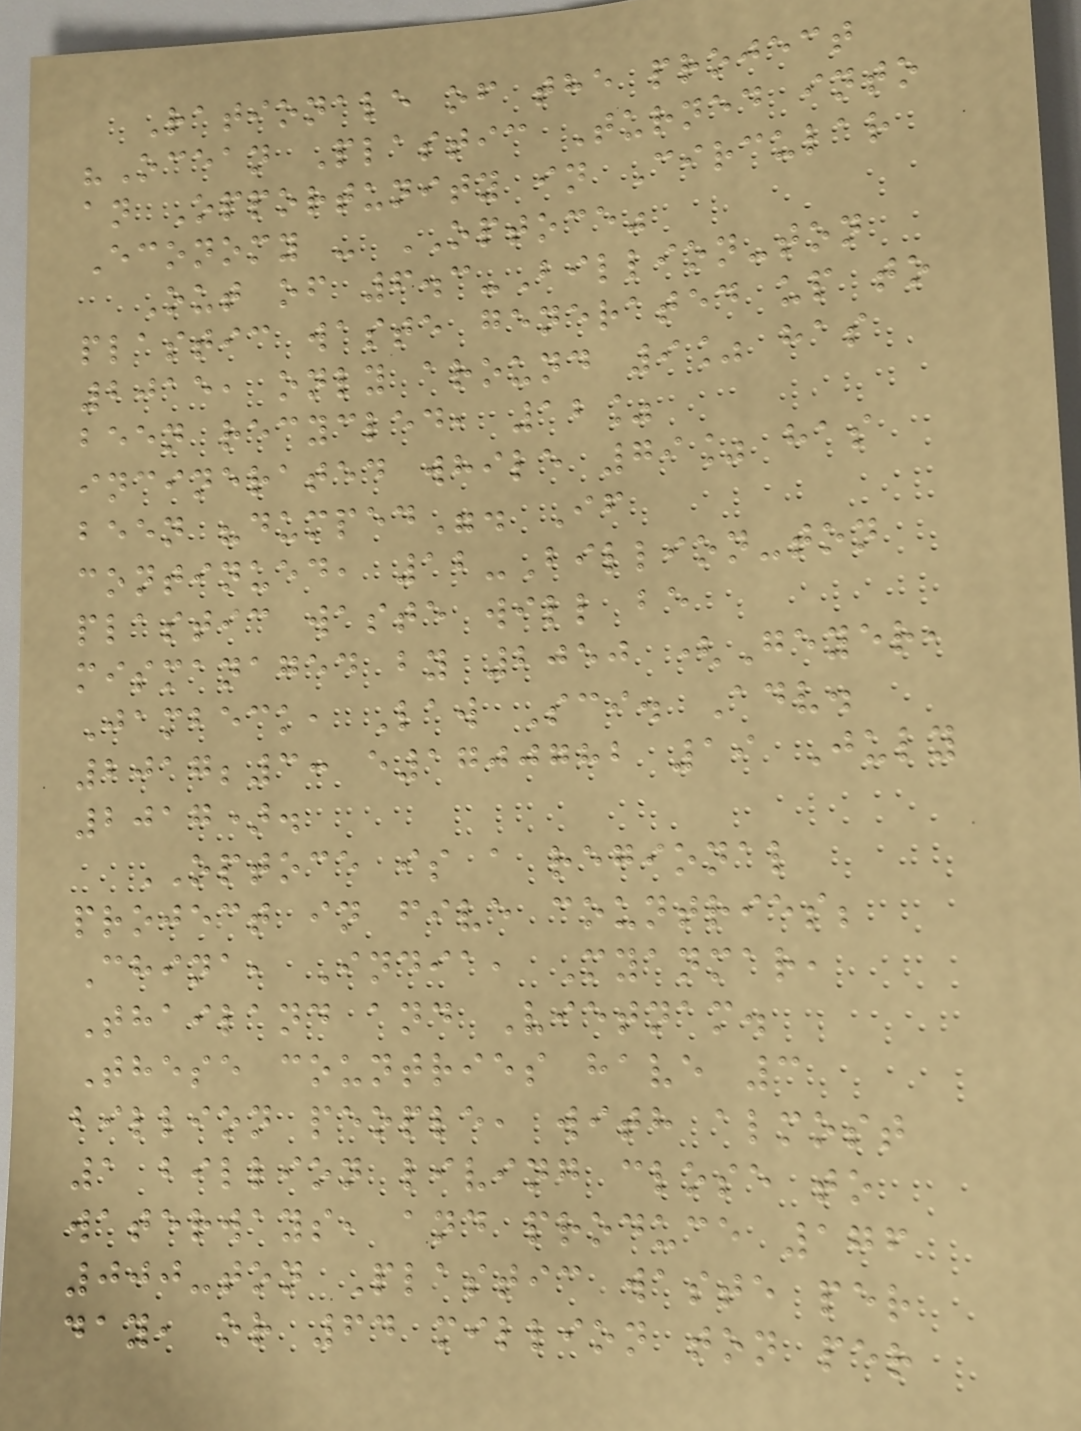Rationale of the project
"Ocean Plastic Turned into
an Opportunity in Circular
Economy - OPTOCE"
Out of 6.3-Billion-ton
plastic waste generated up to
2015, only around 9% has
been recycled, 12%
incinerated while 79% has
been "dumped". If
continued, 12-Billion-ton
plastic waste will be
mismanaged by 2050 (Geyer,
Jambeck, Law Sci. Adv.
2017;3: e1700782 19 July
2017).
OPTOCE is a regional
project in five countries;
China, India, Myanmar,
Thailand and Vietnam.
These countries have 3
billion people, with almost
1 billion living close to
waterways, and produce 176
000-ton Plastic waste per
day, or 64 million ton per
